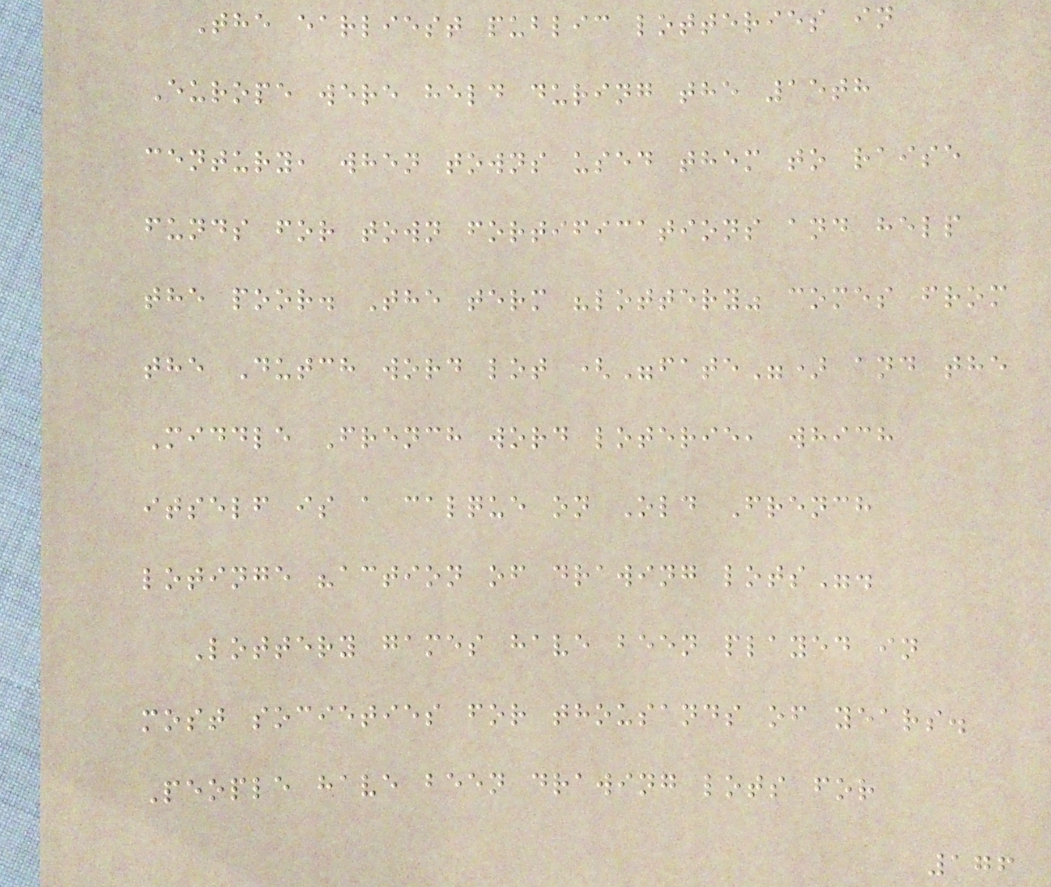The earliest public lotteries in
Europe were held during the 15th
century, when towns used them to raise
funds for town fortifications and help
the poor. The term "lottery" comes from
the Dutch word lot ("fate") and the
Middle French word loterie, which
itself is a calque on Old French
lotinge "action of drawing lots".
Lottery games have been played in
most societies for thousands of years.
People have been drawing lots for
176
